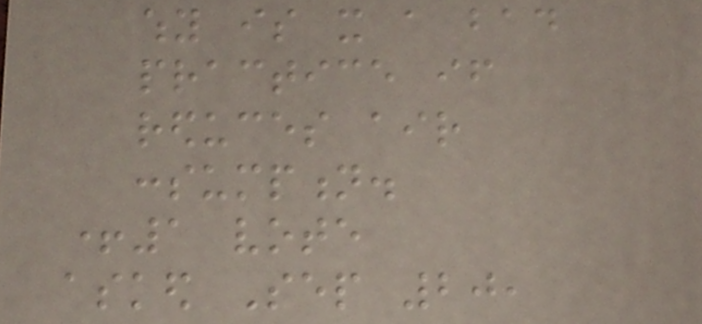why is it a bad
practice if
reduces air
consumption.
+1 vote
asked Sep 20,
